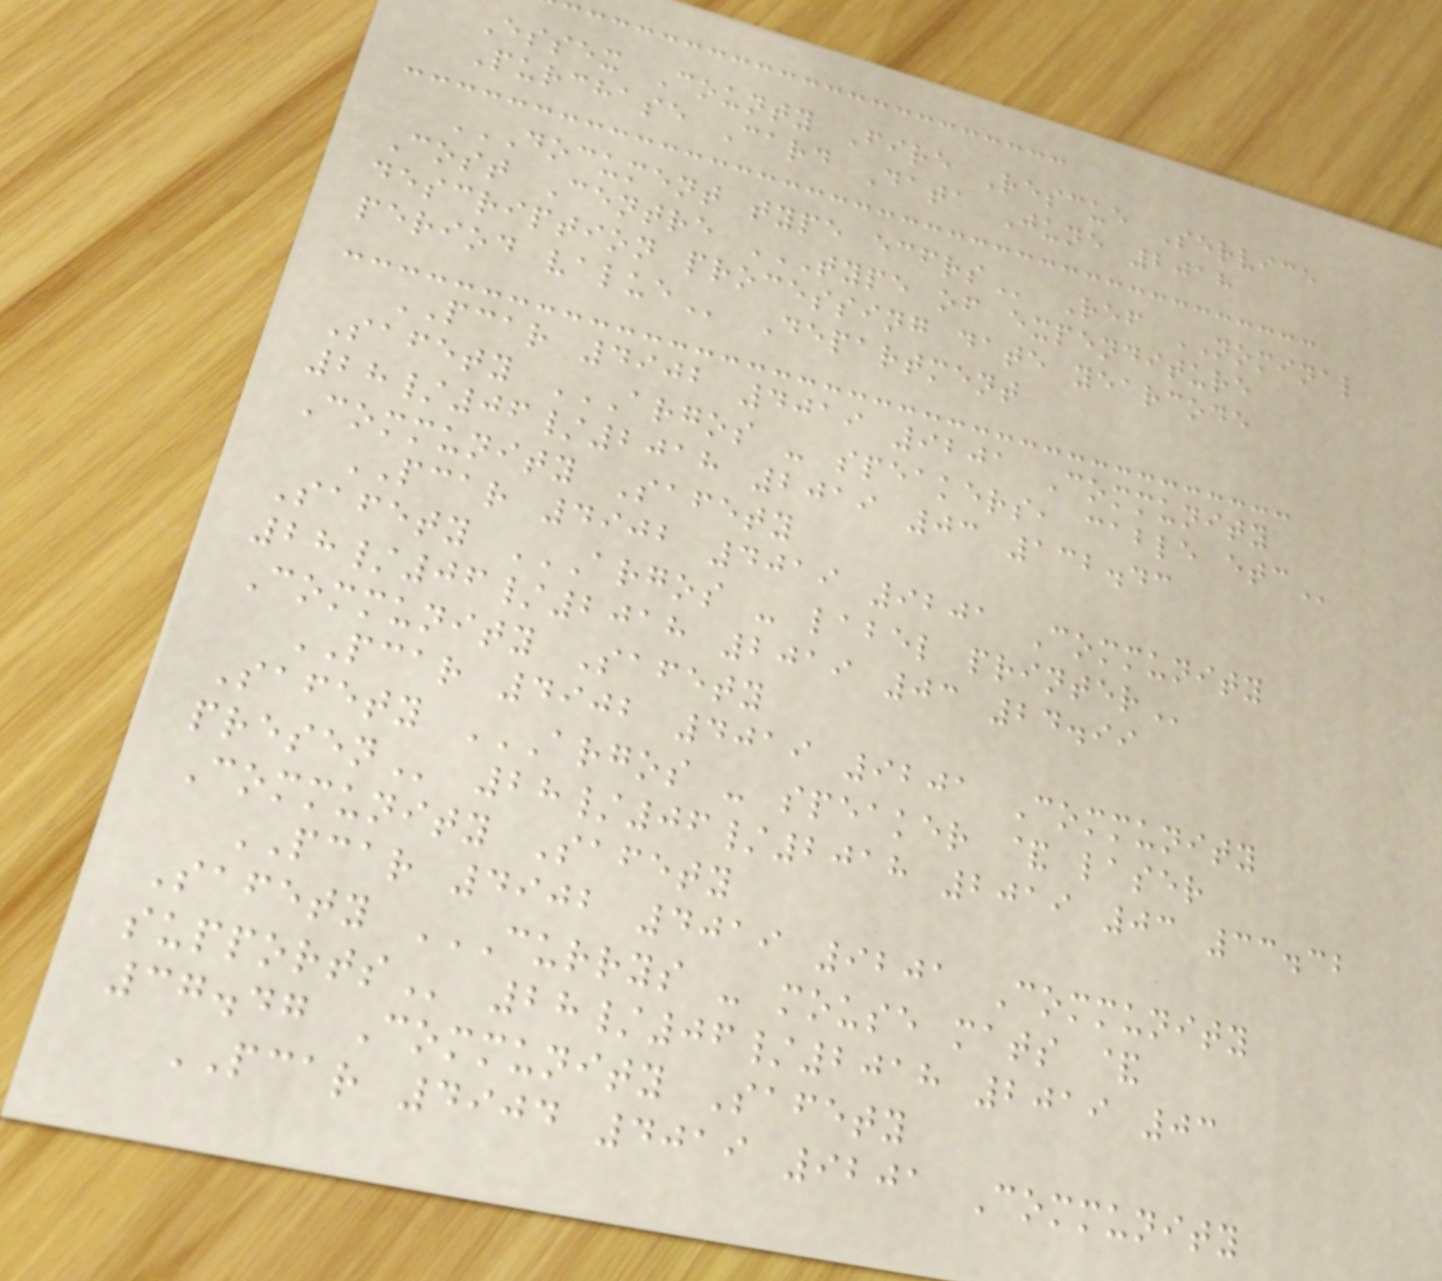Essex County Fire Rescue Service
Purchase Card Data June 2018
DOCUMENT TYPE ECFRS Ref NOMINAL
Cost Centre TYPE OF EXPENDITURE
DESCRIPTION PROCESSING DATE YEARCODE
PERIOD VALUE Department
PCAR 4902 4019 9201 Community
Safety ARGOS - SPEAKERS, CABLE ETC
28/06/2018 2019 03 132.43
Community Safety
PCAR 4902 4019 9201 Community
Safety ARGOS - LABEL PRINTER
28/06/2018 2019 03 24.99
Community Safety
PCAR 4902 4019 9201 Community
Safety ARGOS - SPEAKER & LASER
PRESEN 28/06/2018 2019 03 33.32
Community Safety
PCAR 4902 4019 9201 Community
Safety CURRYS - MOUSE MATS &
SUPPORTS 28/06/2018 2019 03
37.47 Community Safety
PCAR 4904 4019 9201 Community
